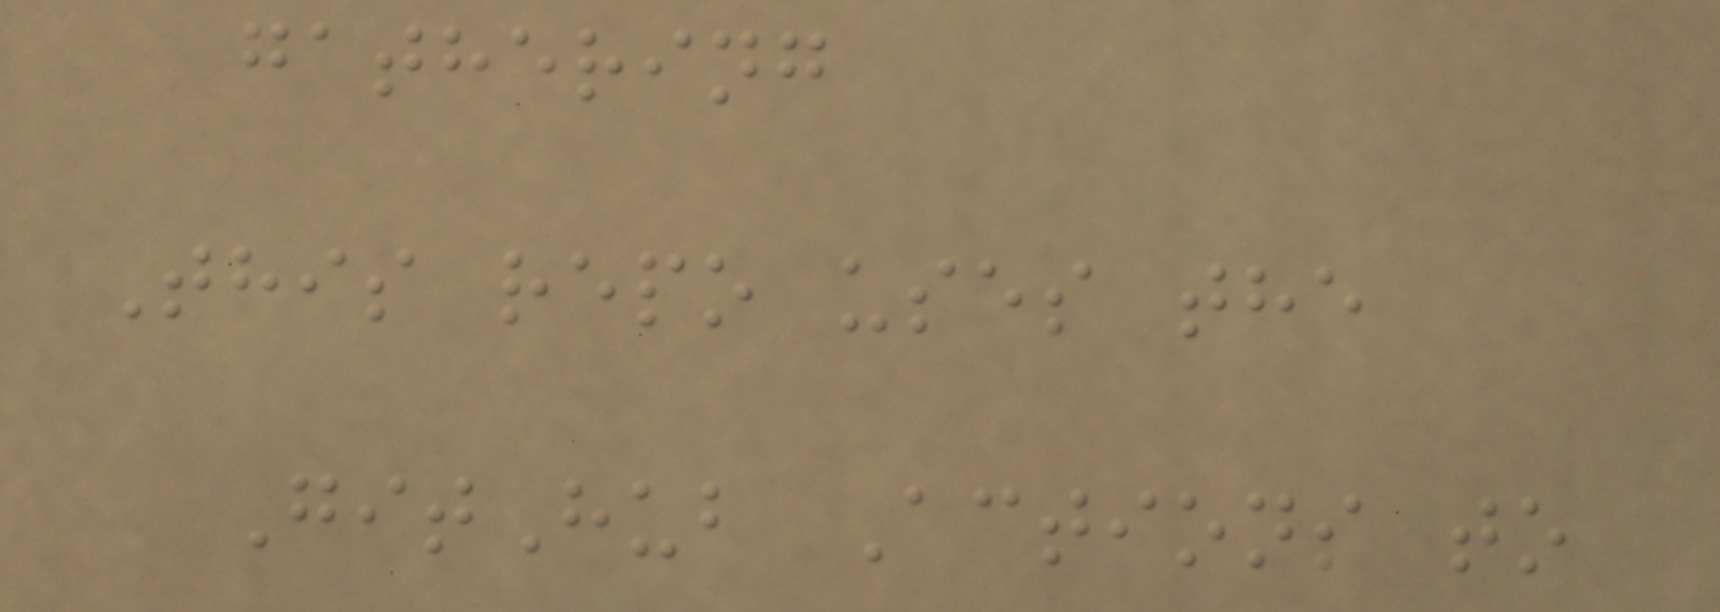gathering
This repo uses the
GitHub Actions to
